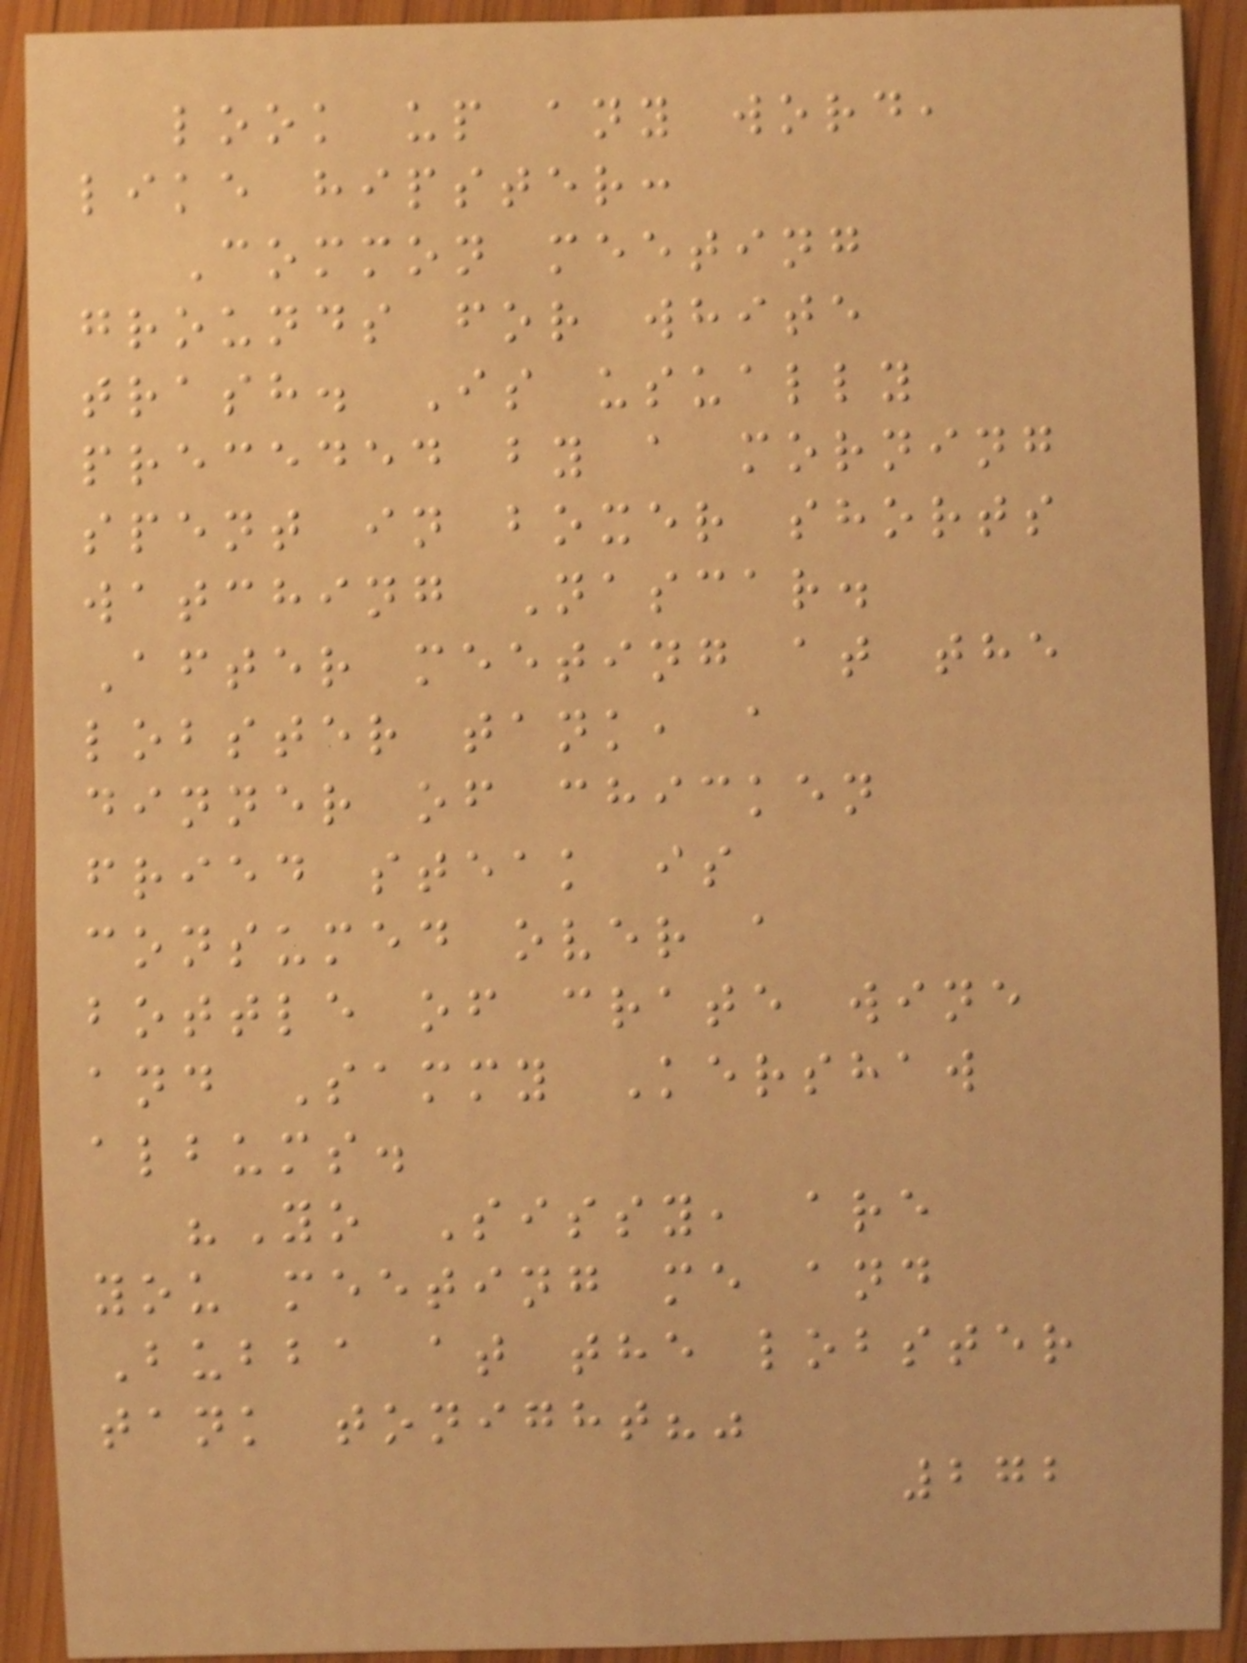look up any word,
like hipster:
Common meeting
grounds for white
trash. Is usually
preceded by a morning
spent in boxer shorts
watching Nascar.
After meeting at the
lobster tank, a
dinner of chicken
fried steak is
consumed over a
bottle of crate wine
and Sammy Kershaw
albums.
"Yo Sissy, are
you meeting me and
Bubba at the lobster
tank tonight?"
272
